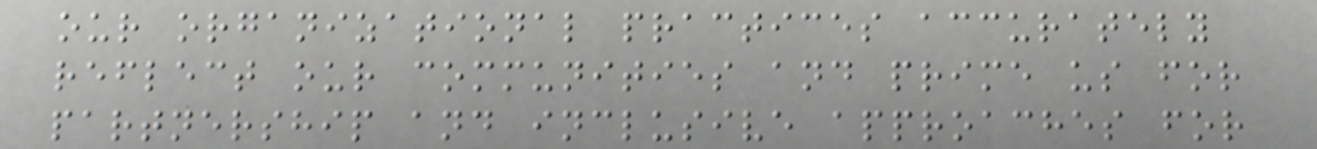our organizational practices accurately
reflect our communities and prime us for
partnership and inclusive approaches for
